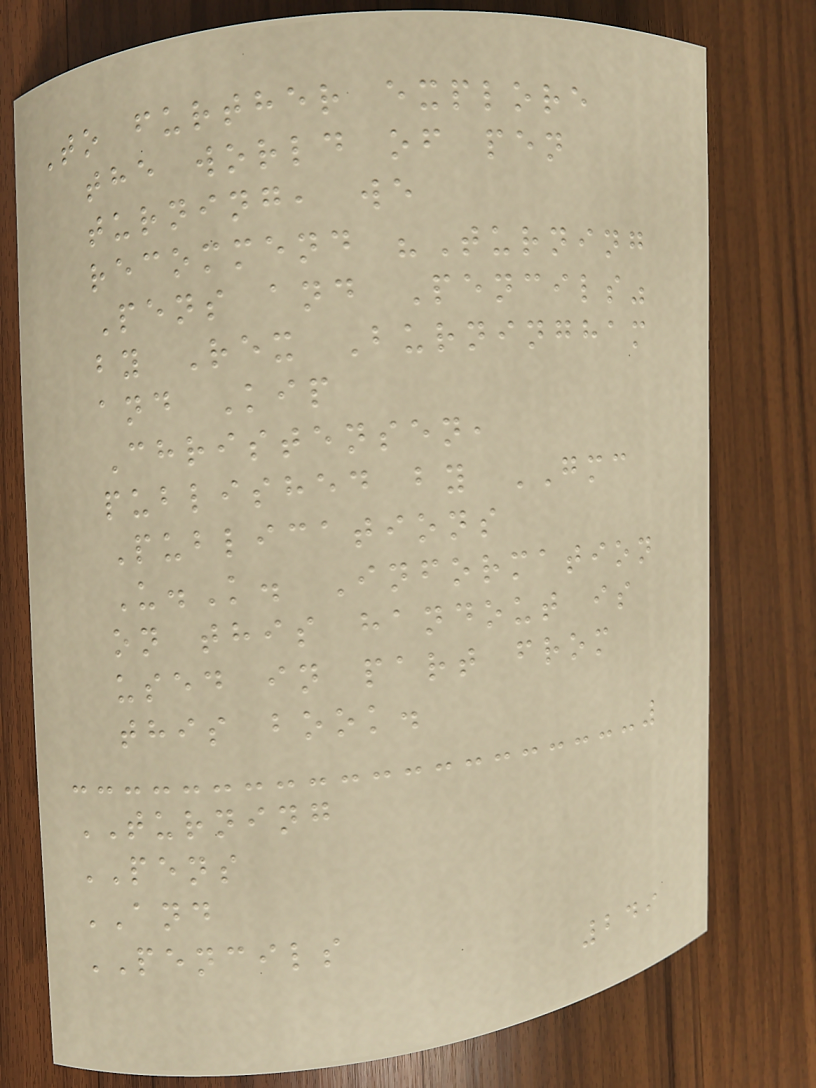To further explore
the world of pen
turning, we
recommend "Turning
Pens and Pencils"
by Rex Burningham
and Kip
Christensen,
published by GMC
Publications
U.K. Information
on this handout is
used in part from
this book.
TURNING
PENS
AND
PENCILS
249
